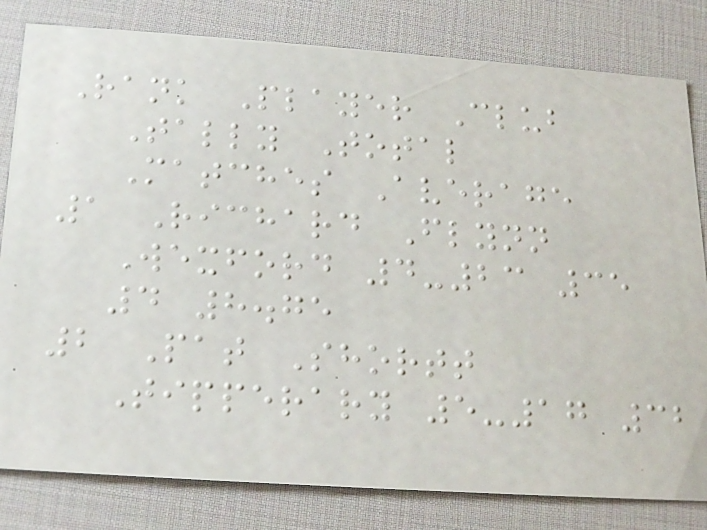Rank Player Club
Tally Total
Matches Average
1 Richard Flynn
Wexford 4-23 35
4 8.75
2 Pat Shortt
Tipperary 5-17 32
